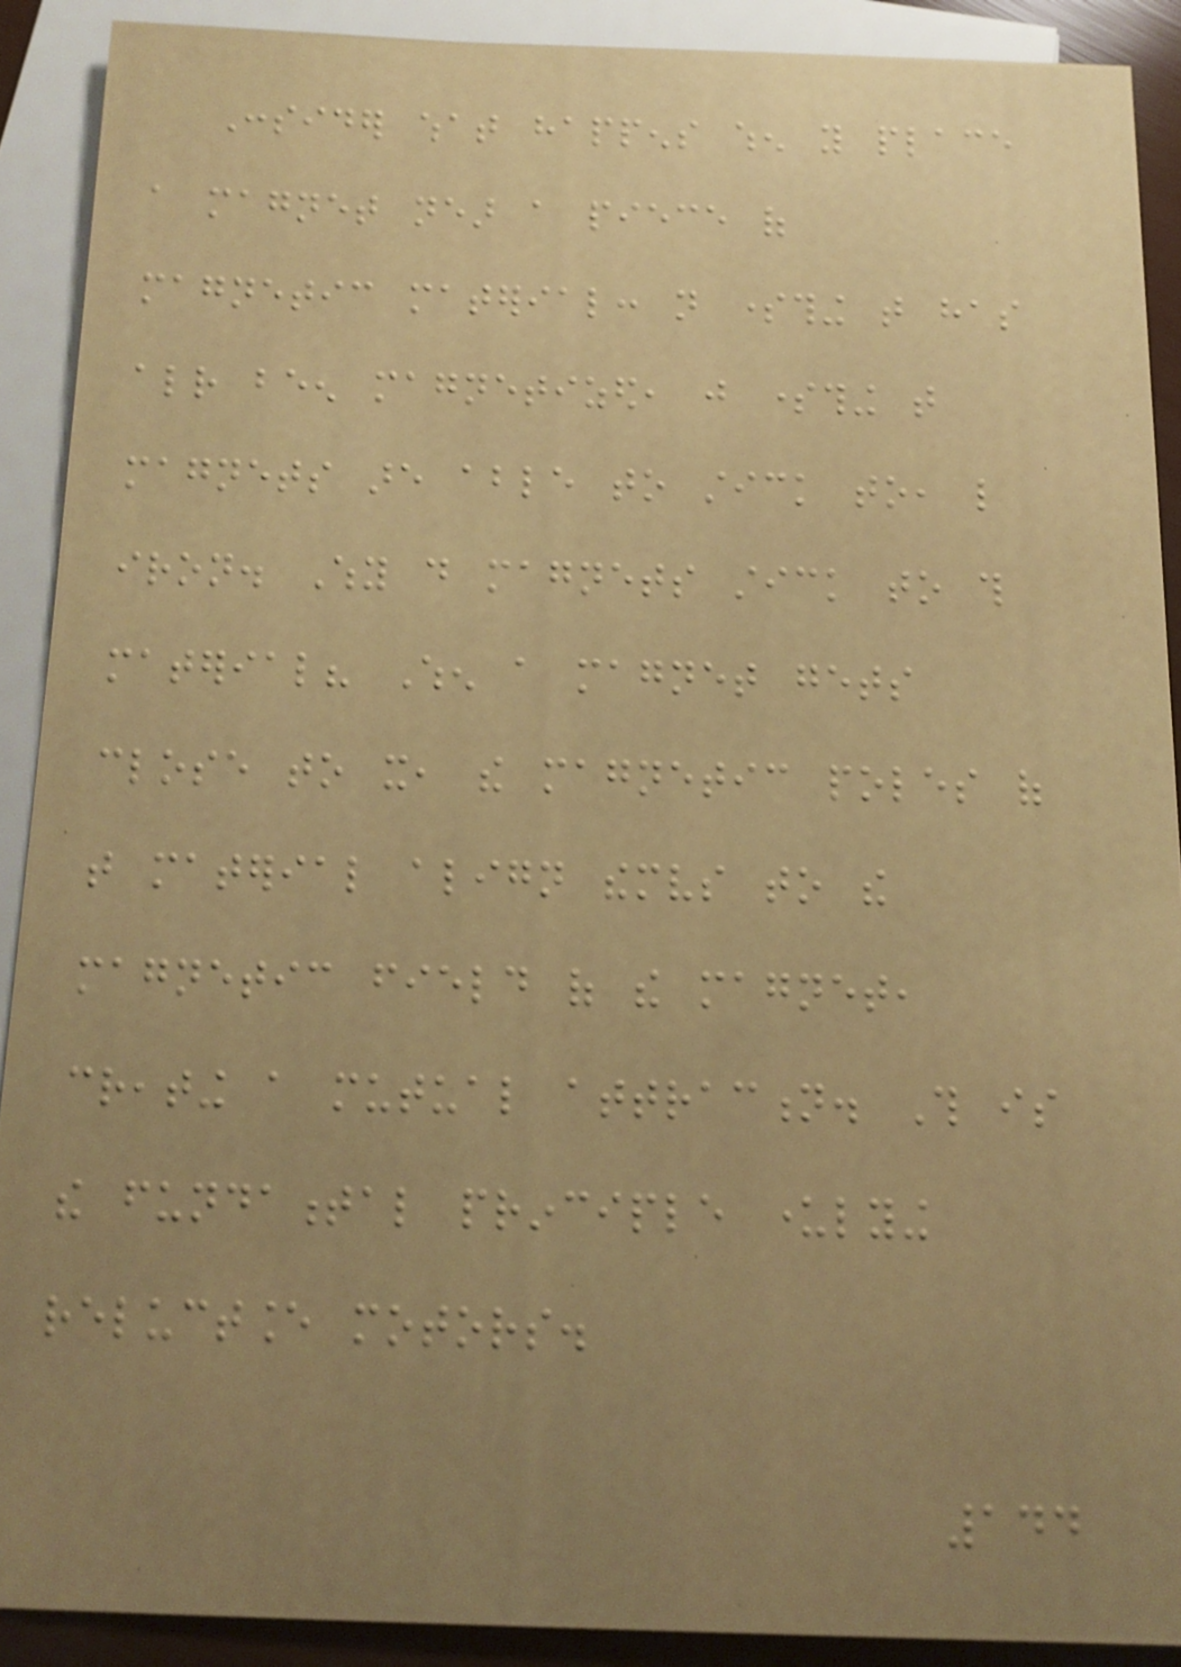Consider what happens when you place
a magnet near a piece of
magnetic material: not something that has
already been magnetized, just something that
magnets are able to stick to, like
iron. Why do magnets stick to this
material? When a magnet gets
close to it, the magnetic poles of
that material align themselves to the
magnetic field of the magnet,
creating a mutual attraction. This is
the fundamental principle underlying
reluctance motors.
144
